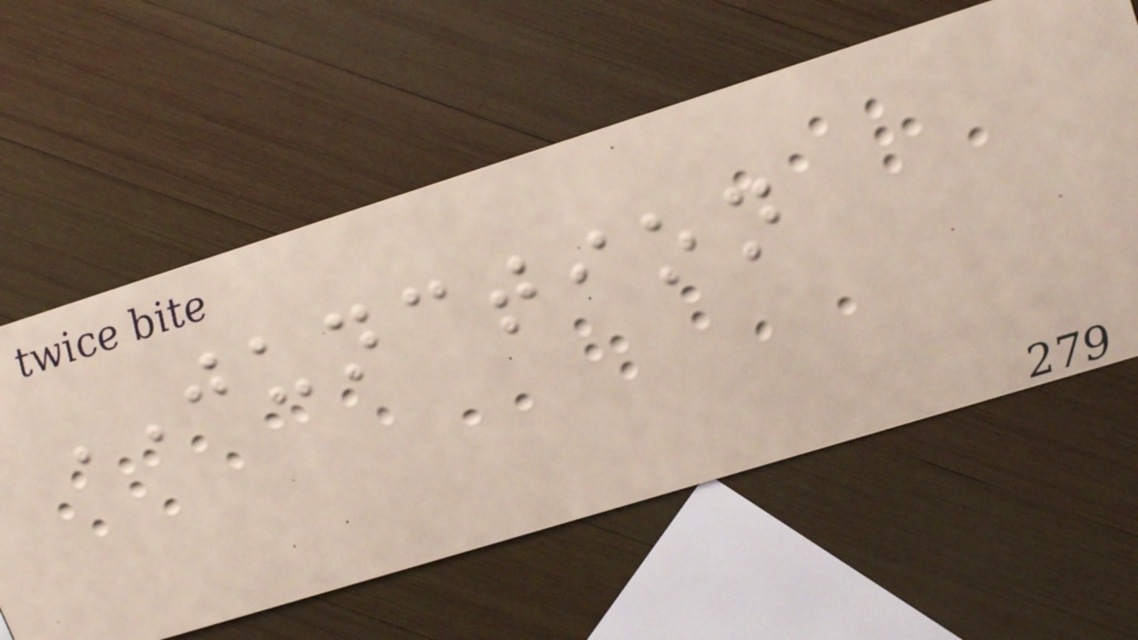JUNCTION
